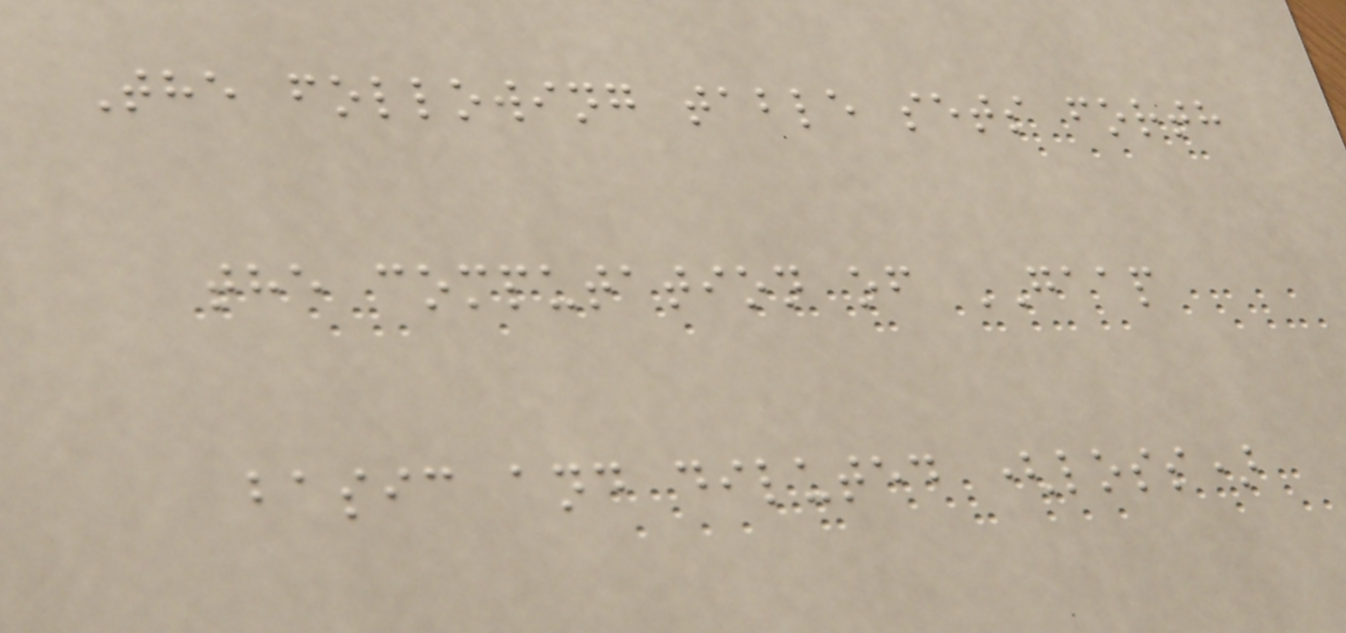The following table sets forth
the computation of GAAP
basic and diluted (loss)
